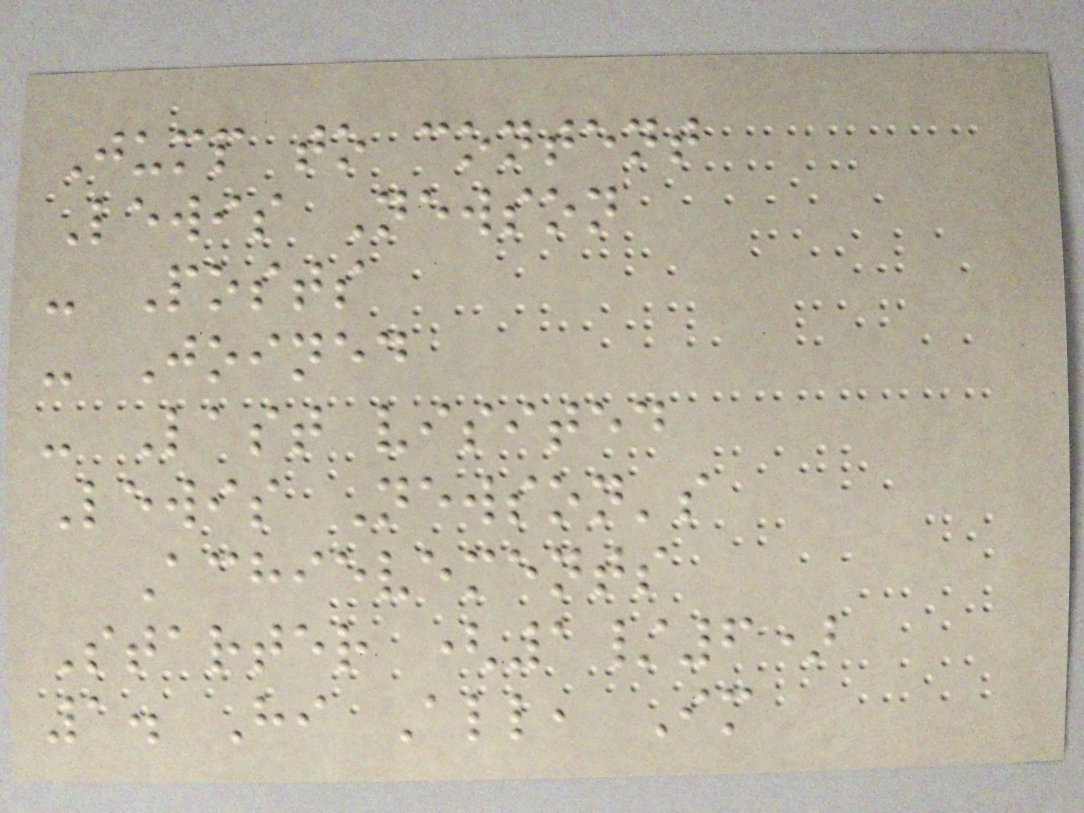Jump to content
Lewis Newson
- Posts
- Joined
- Last visited
Lewis Newson's
Achievements
Starter (1/6)
1. Hi All, Im
